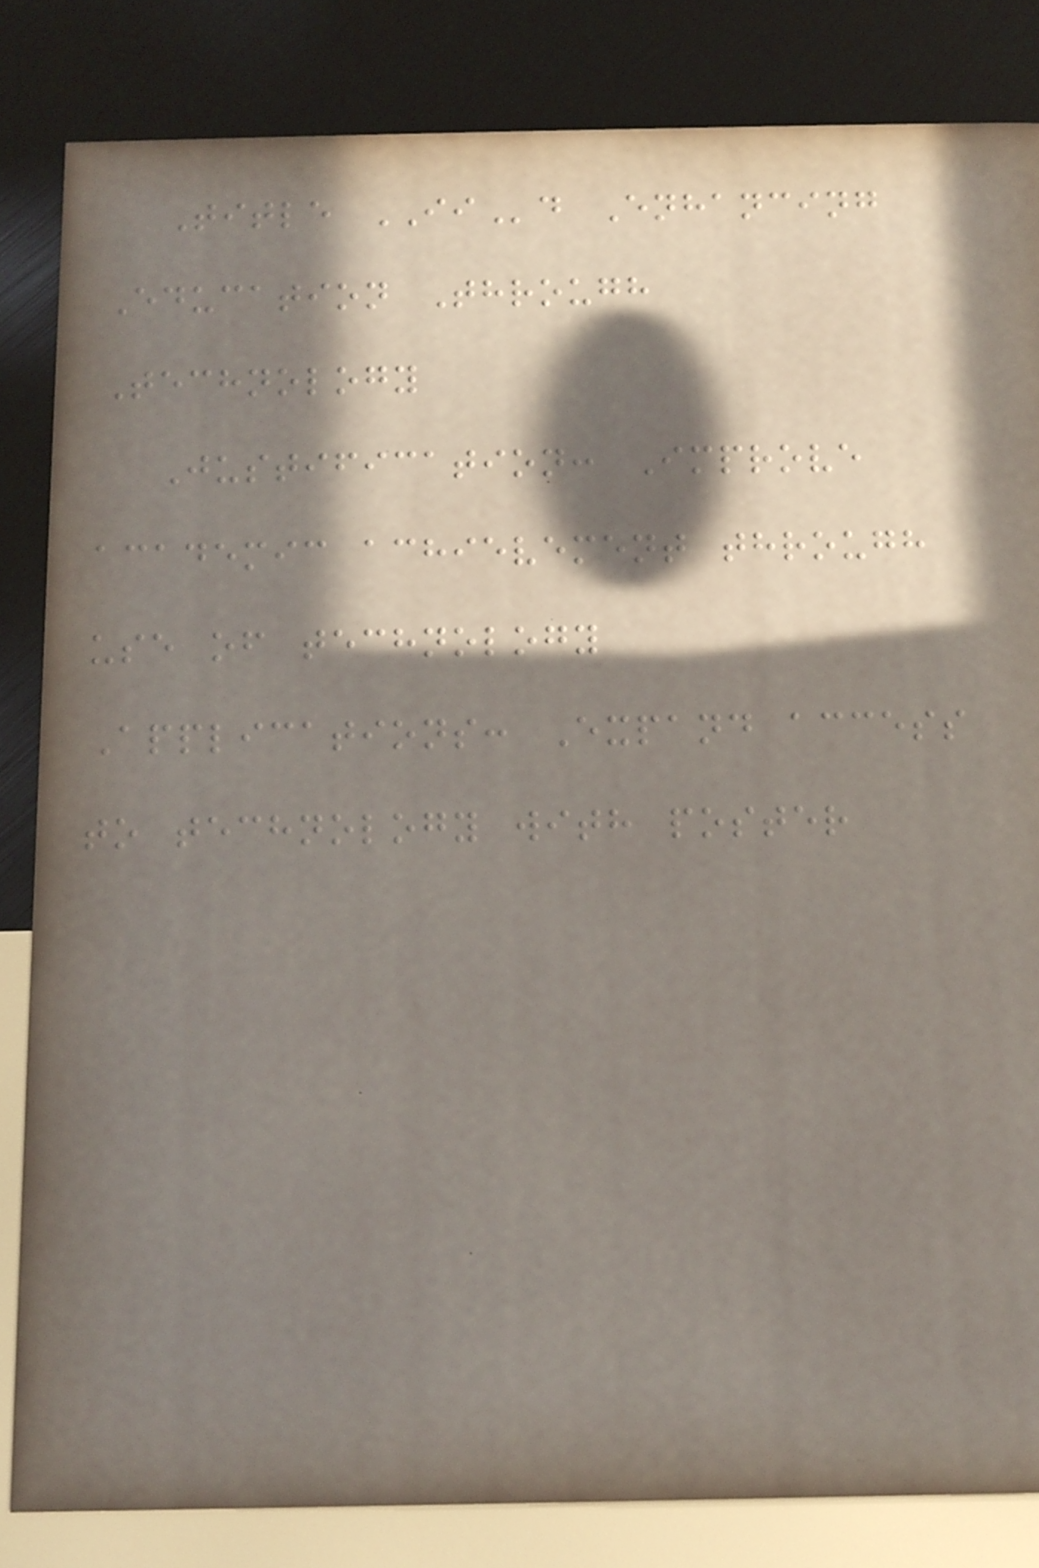Title IId Enhancing
Education Through
Technology
Justification: Improve
academic achievement through
use of technology
Applications: Expand access
to technology with poster
